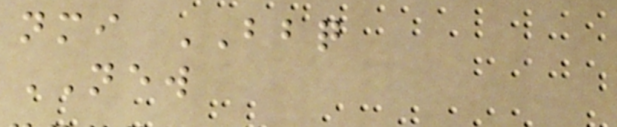nmi BBQ
NEW
